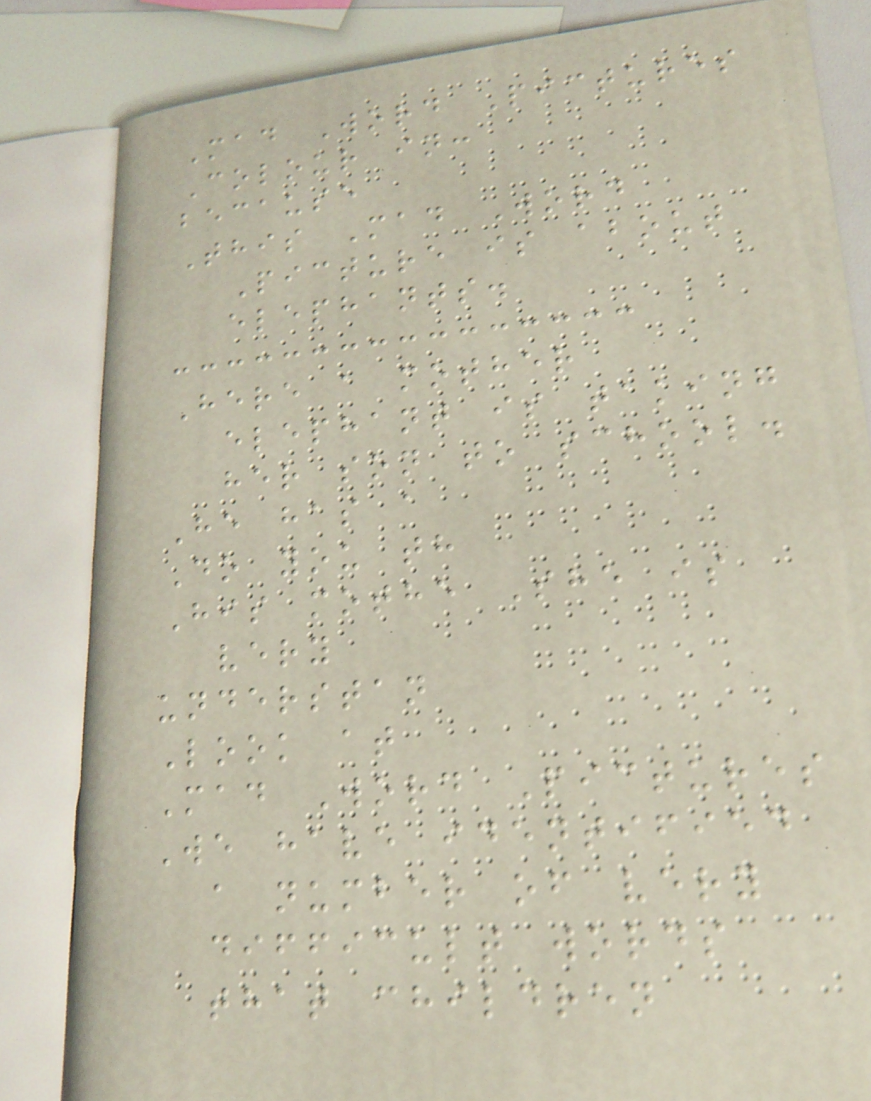Mad Word Pictures
Colour in:
because
This Mad Word
Picture is about
elephants.
Here a mother
elephant is taking
her son to school.
He has a
Do you th
His mothe She is
very
understan
Look at
Mad Word Pictures
We have identified
a number of very
difficult words
that children
